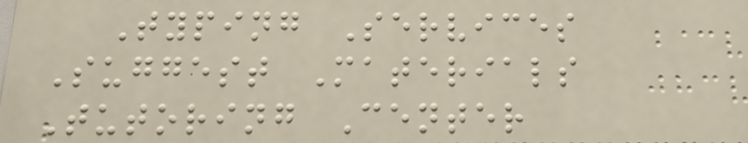Typing Services
Suggest Materials
Tutoring Center
